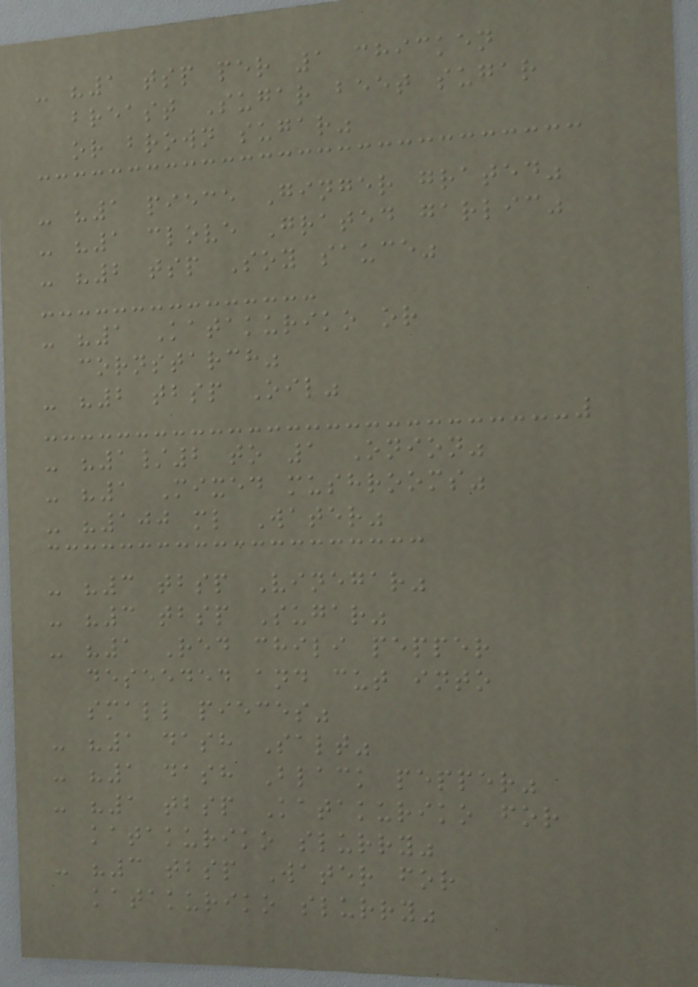- "1 tsp per 1 chicken
breast Sugar beet sugar
or brown sugar"
- "1 piece Ginger grated"
- "1 clove Grated garlic"
- "2 tsp Soy sauce"
- "1 Katakuriko or
cornstarch"
- "2 tbsp Oil"
- "1/2 to 1 Onion"
- "1 Mixed mushrooms"
- "100 ml Water"
- "3 tbsp Vinegar"
- "3 tbsp Sugar"
- "1 Red chili pepper
deseeded and cut into
small pieces"
- "1 dash Salt"
- "1 dash Black pepper"
- "1 tbsp Katakuriko for
katakuriko slurry"
- "3 tbsp Water for
katakuriko slurry"
